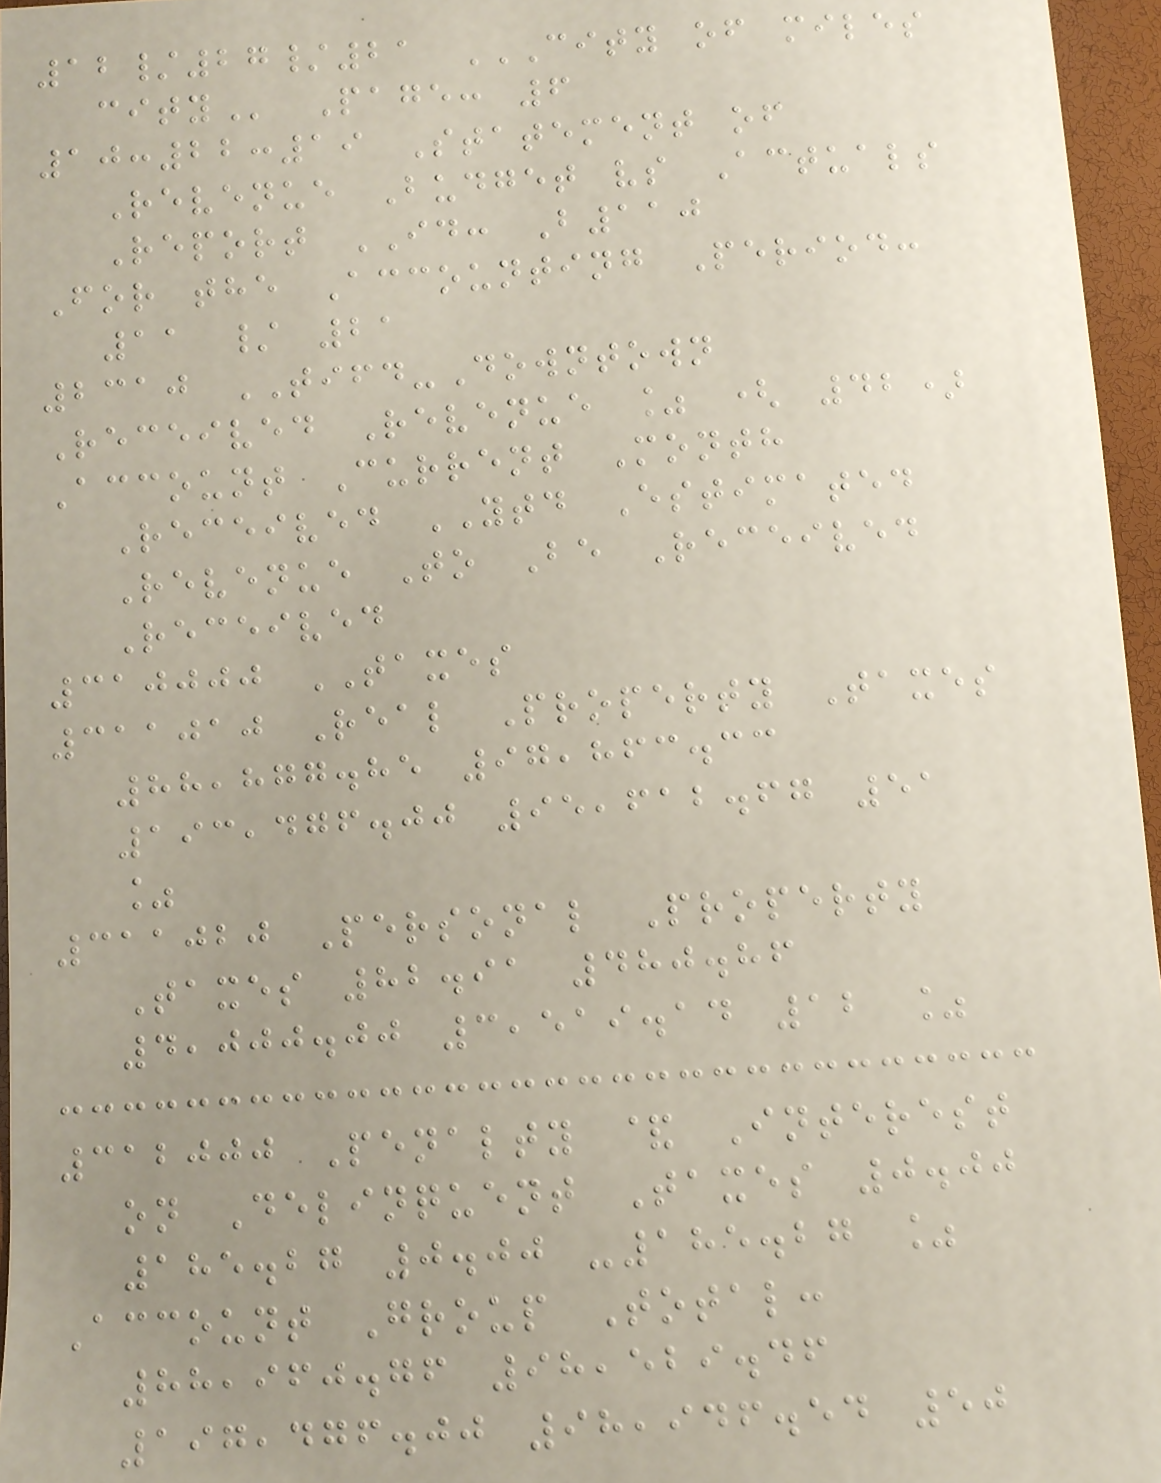12/27/21 CITY OF MILES
CITY Page: 6
10:22:19 Statement of
Revenue Budget vs Actuals
Report ID: B110
For the Accounting Period:
11 / 21
2310 TIFD-Downtown
Received Revenue % ( 42)
Account Current Month
Received YTD Estimated
Revenue To Be Received
Received
310000 TAXES
311010 Real Property Taxes
88,877.85 97,863.33
193,476.00 95,612.67 51
%
311020 Personal Property
Taxes 82.91 480.86
4,000.00 3,519.14 12 %
312000 Penalty & Interest
on Delinquent Taxes 0.00
185.27 0.00 -185.27 %
Account Group Total:
88,960.76 98,529.46
197,476.00 98,946.54 50
